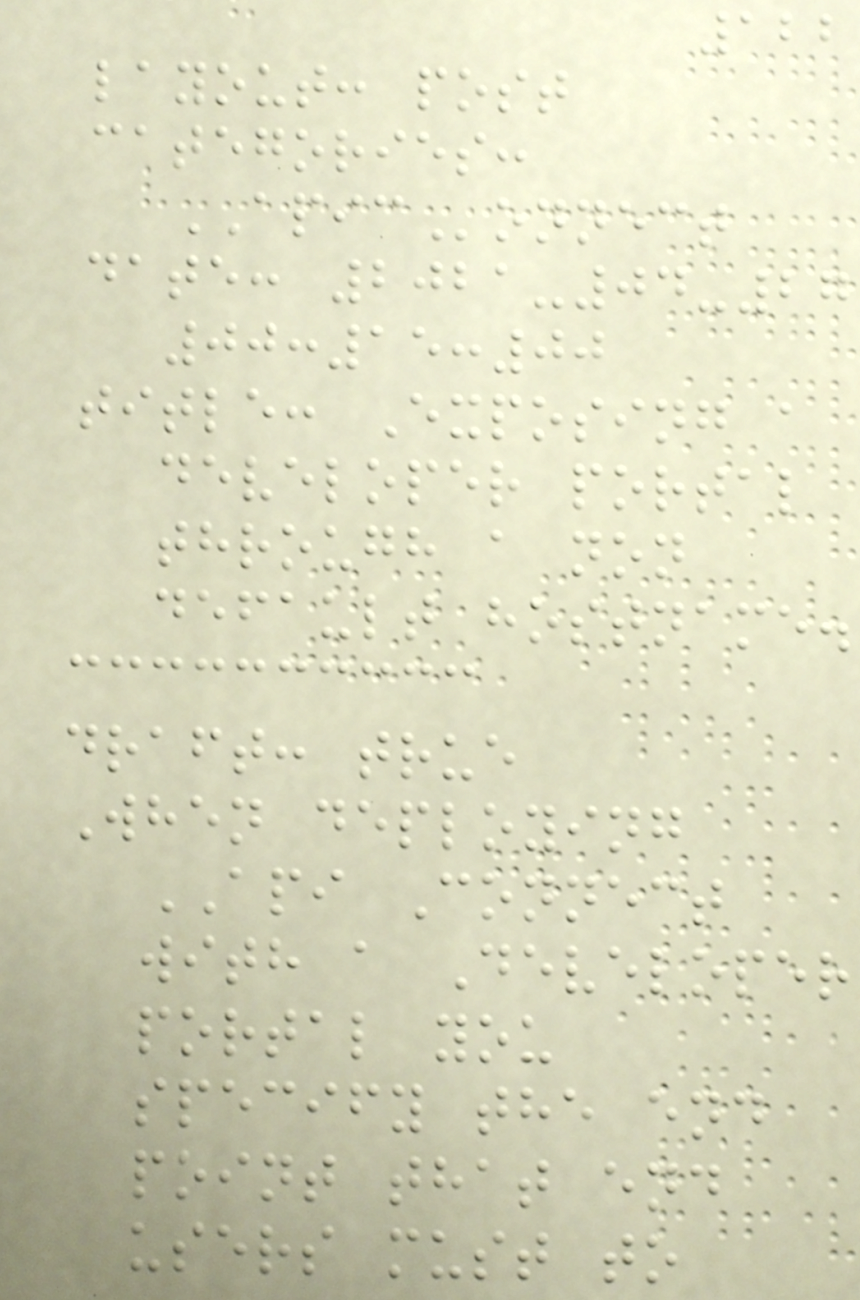122
layout: post
categories:
APIConnect
date: 2021-04-27
00:15:00
title: Exposing a
developer portal
through a non
default hostname.
draft: true
When deploying
API Connect
with a Developer
portal you
specify the end
point that end
users must to
